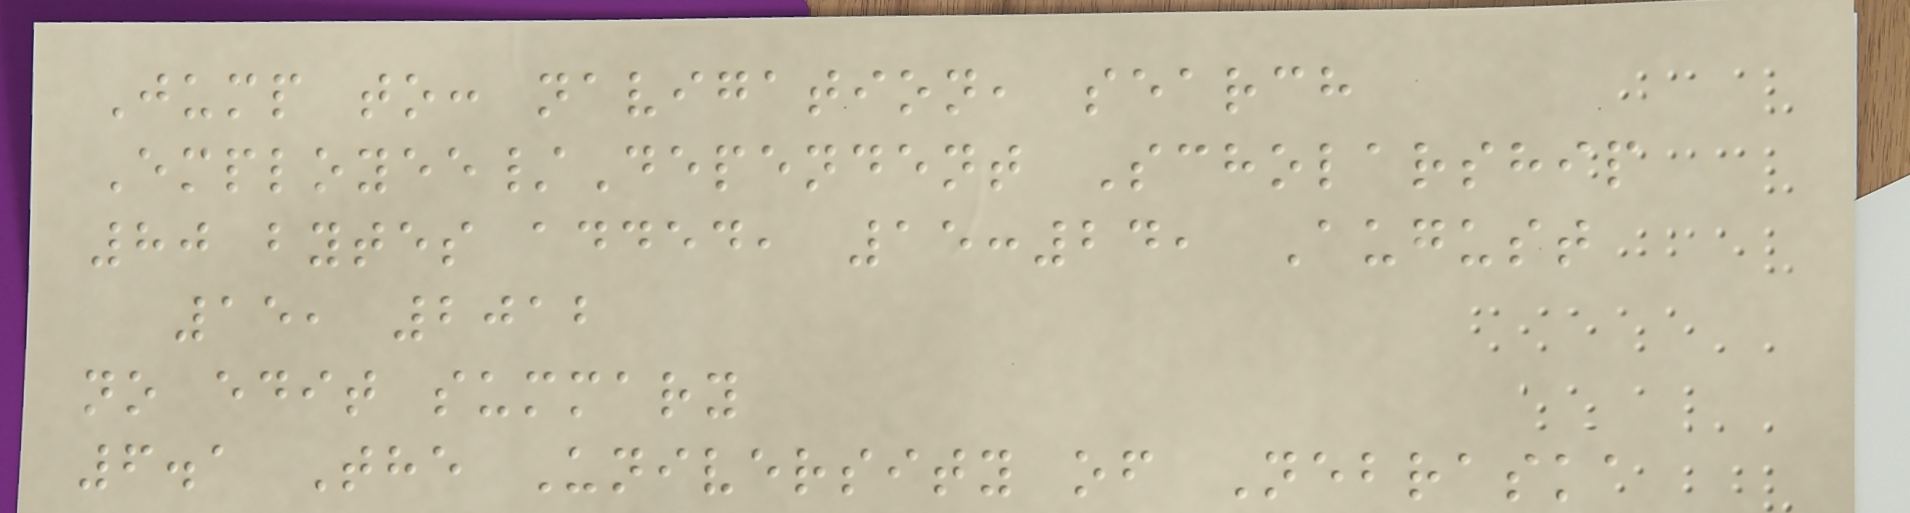Jump to: navigation, search
Employee/Dependent Scholarship
80 bytes added, 15:24, August
15, 2012
no edit summary
6.1 The University of Nebraska
